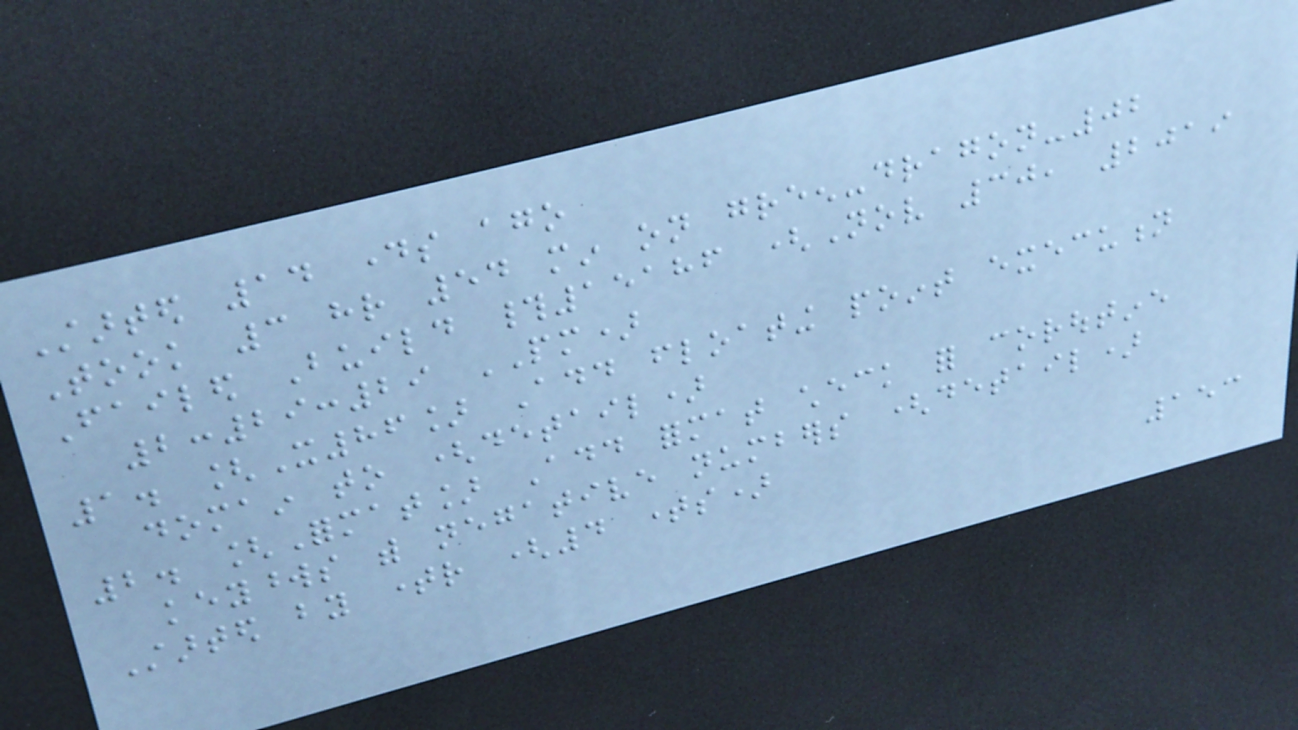Started 14 days ago
Took 3 hr 54 min on green-dragon-02
Failed Build #15186 (Nov 30, 2019
2:29:29 PM)
1. [X86] Add floating point execution
domain to (detail)
2. [Format] Add format check for coroutine
keywords with negative numbers (detail)
Started by timer (4 times)
153
